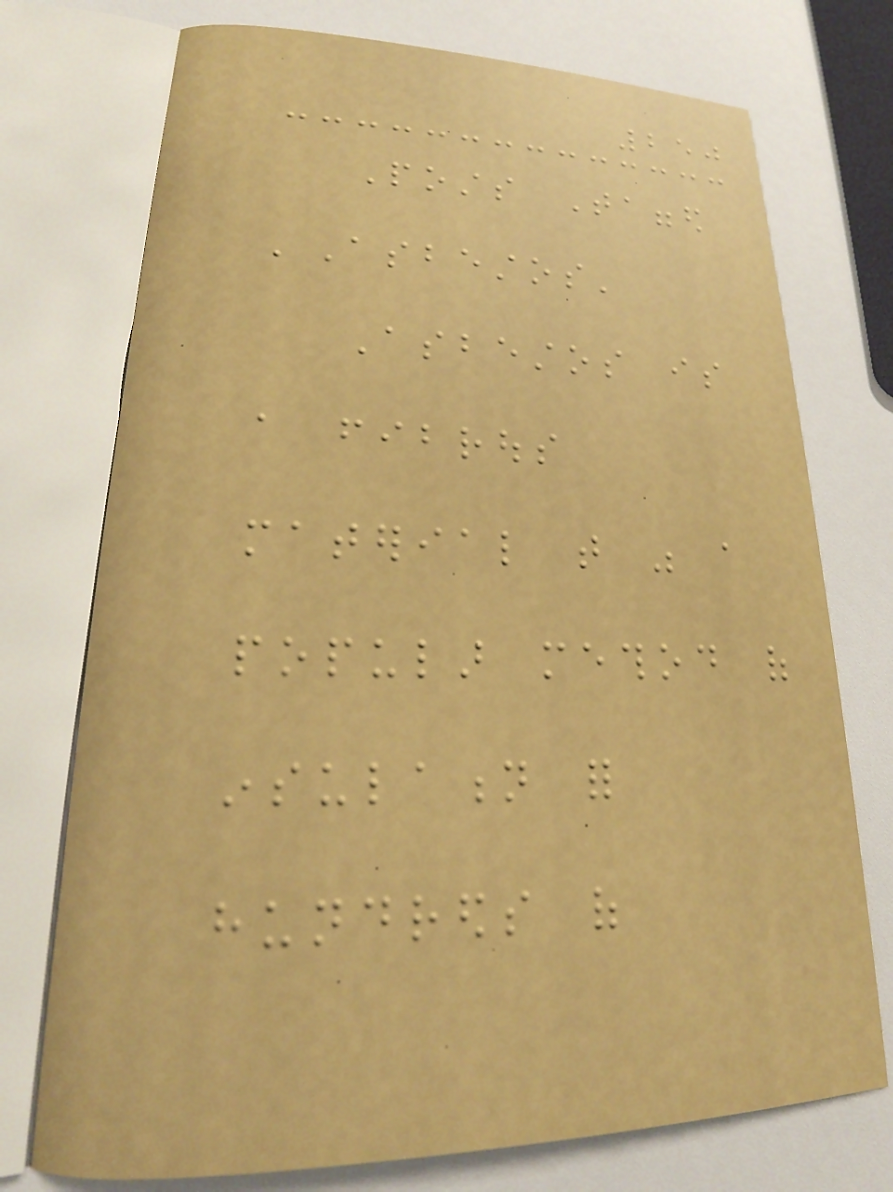250
Posts Tagged
'Asbestos'
Asbestos is
a fibrous
material that was a
popular method of
insulation for
hundreds of
